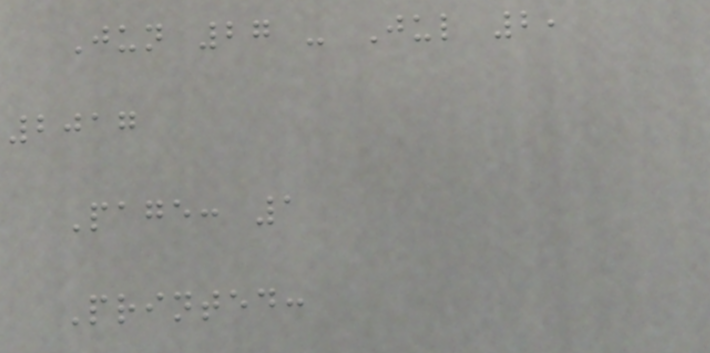Jun 27 - Jul 2,
2017
Page: 1
Printed:
